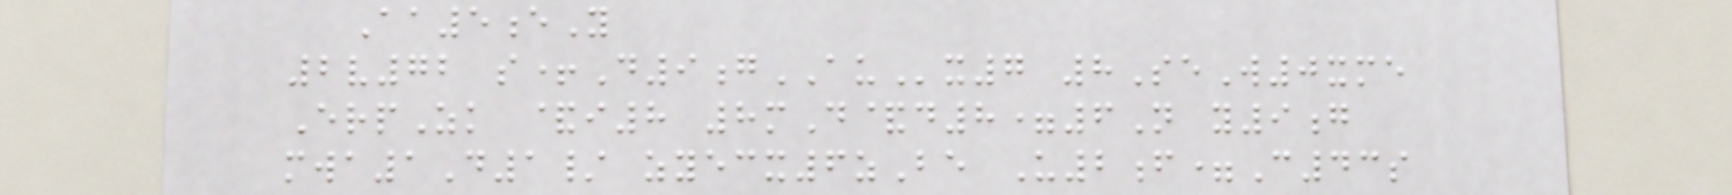Aa5eY
2v72 s+D9gAUx7 8SeW0xme
ErpZk &i8 8mD&d8=6N y9g
mwa1D1/ zyecx6zBe U2f=C43s
